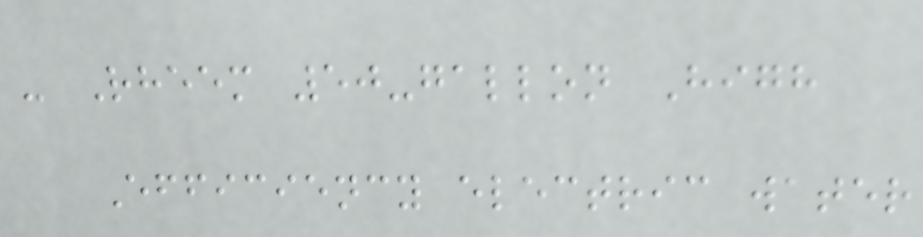- Rheem 50-gallon High
Efficiency electric water
